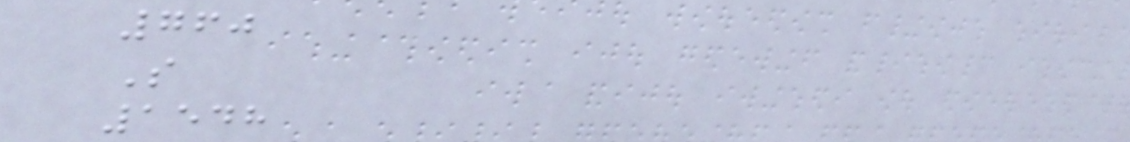760
S
1548
